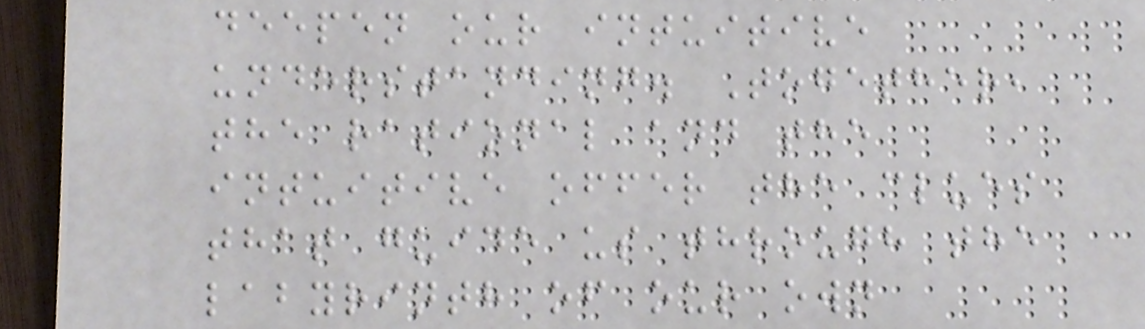deepen our intuitive
understanding. Together,
the rational and the
intuitive offer the clues
that guide us through the
labyrinth of our own
